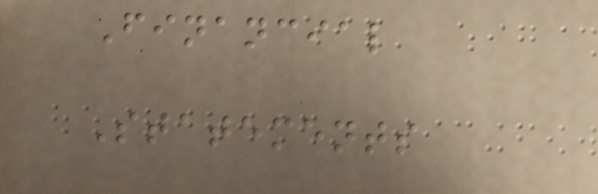Financial
Statements
